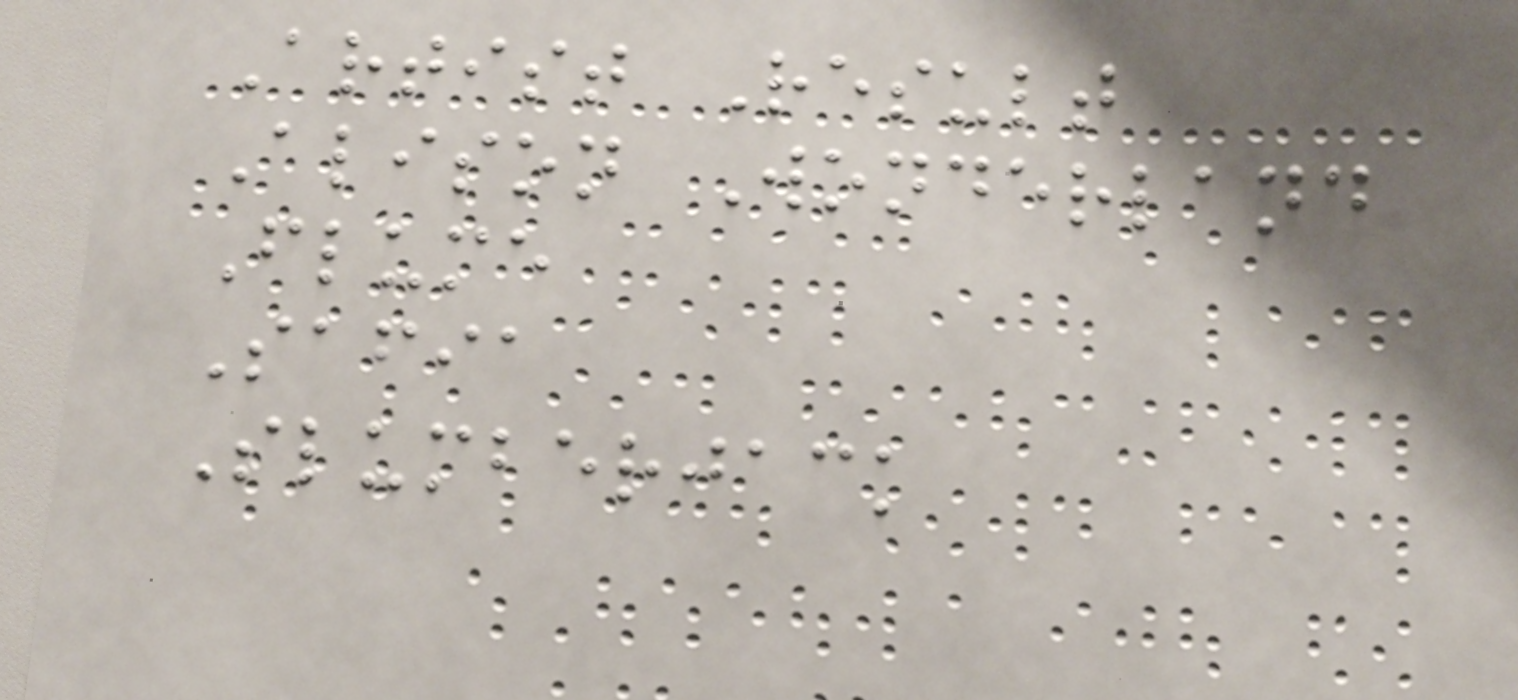Artist Result
Alison Wonderland
Flume
Safia
Slumberjack
